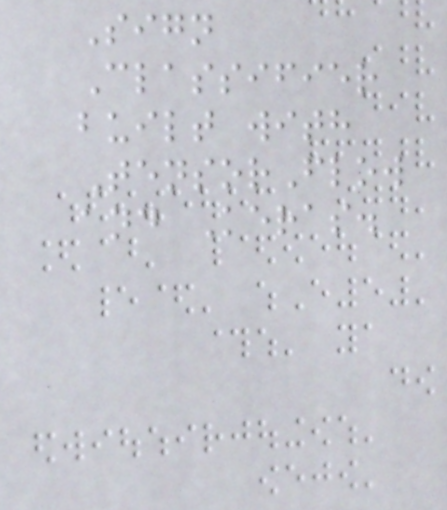Sign
Classifier
built with
TensorFlow
and Keras.
